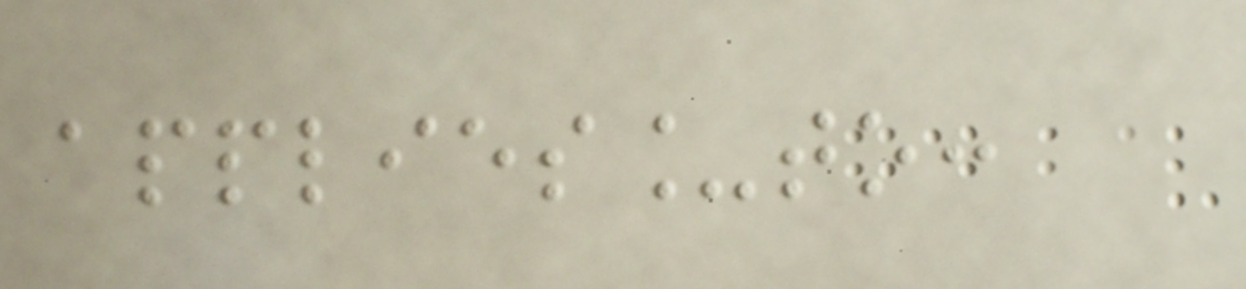applies_to:
